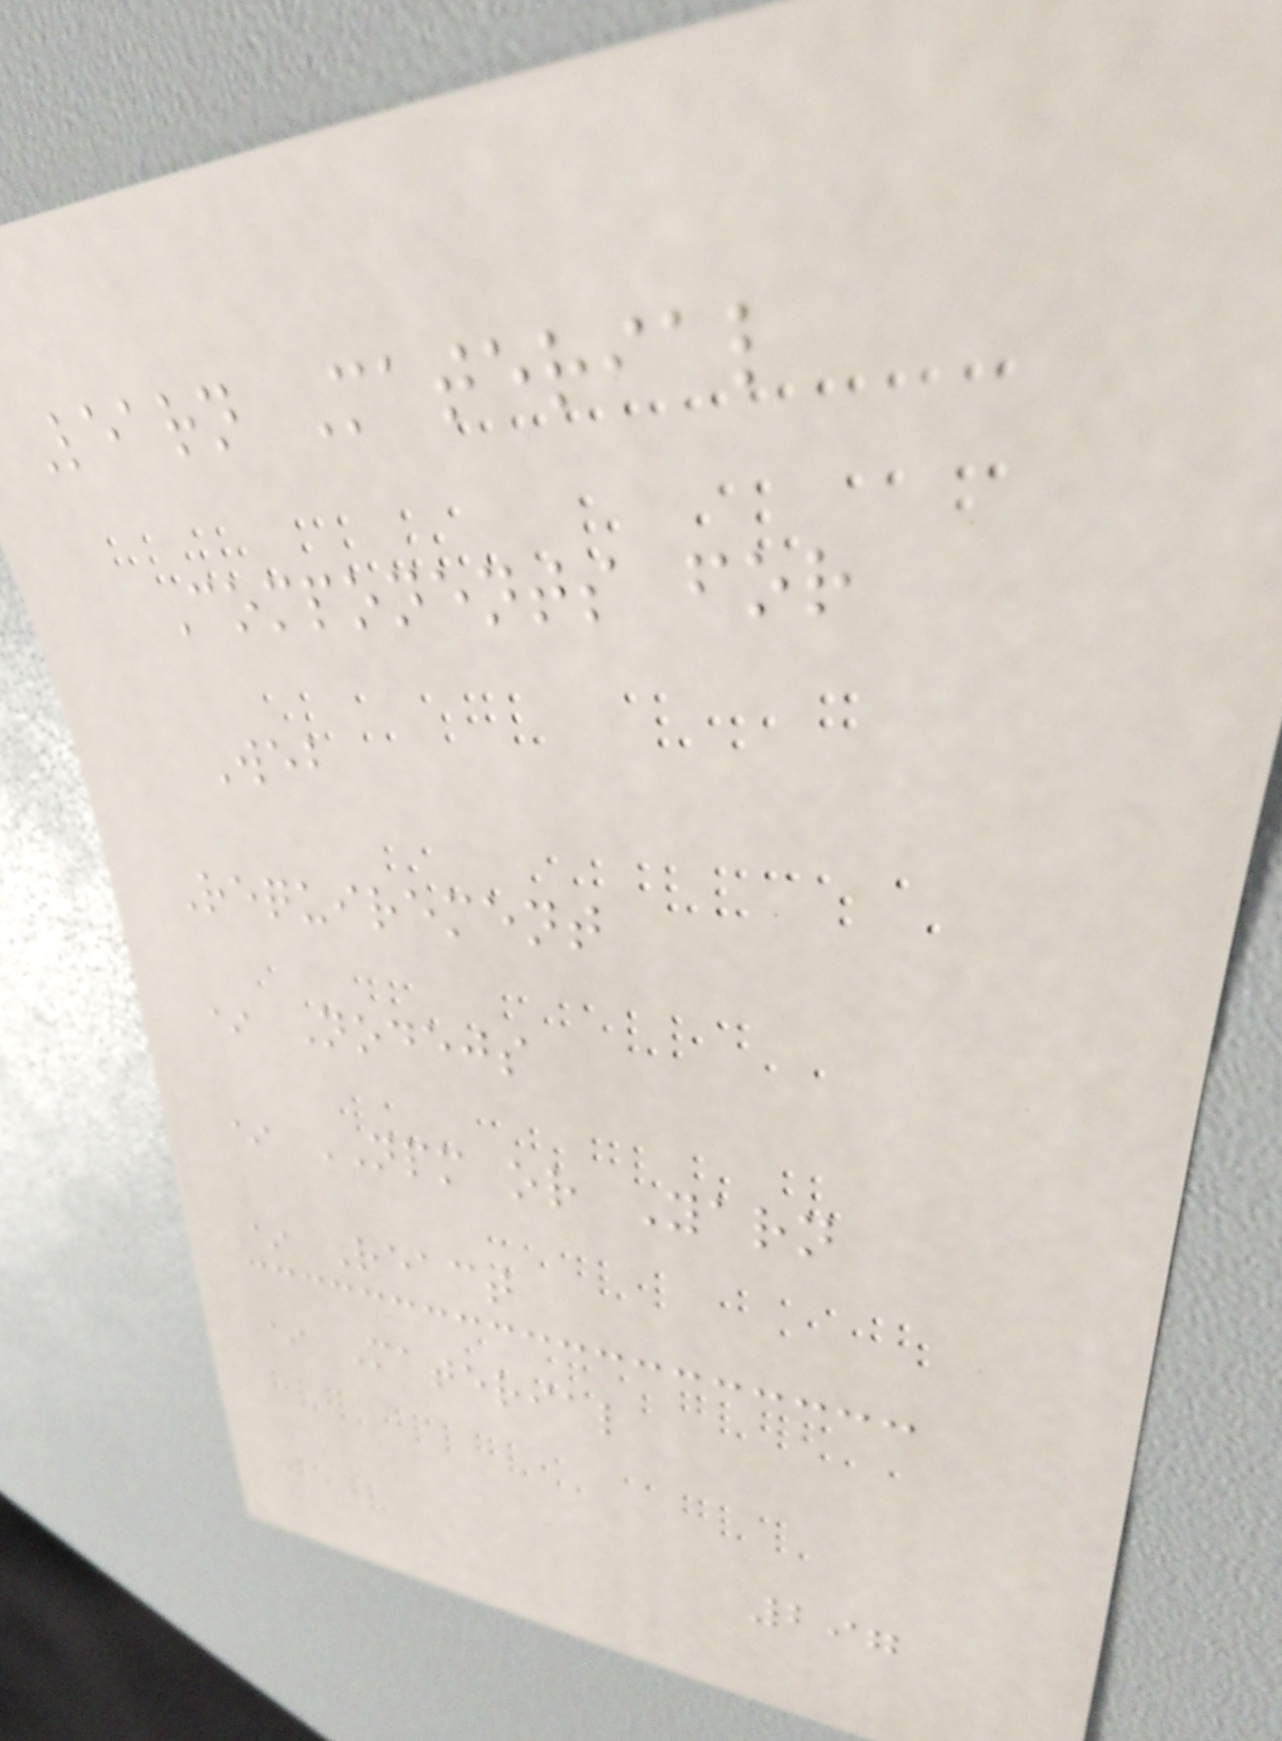Learn Material
Components for
Web
Requirement
* Nodejs
* NPM or Yarn
* React
* Material
297
